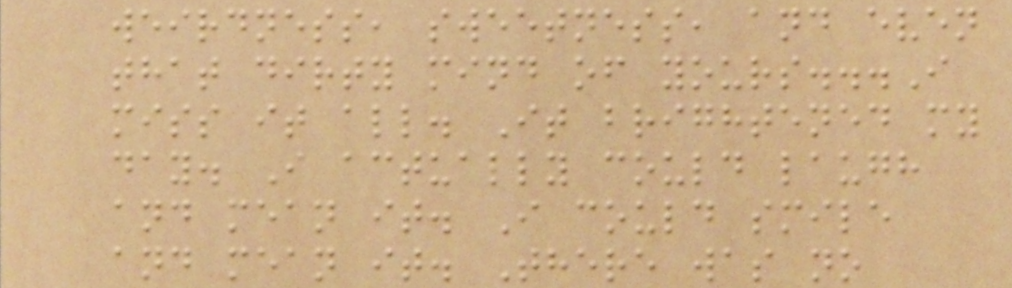weirdness, sweetness, and even
that dirty mind of yours...I
miss it all. It brightened my
day. I actually could laugh
and mean it. I could smile
and mean it. There was no
